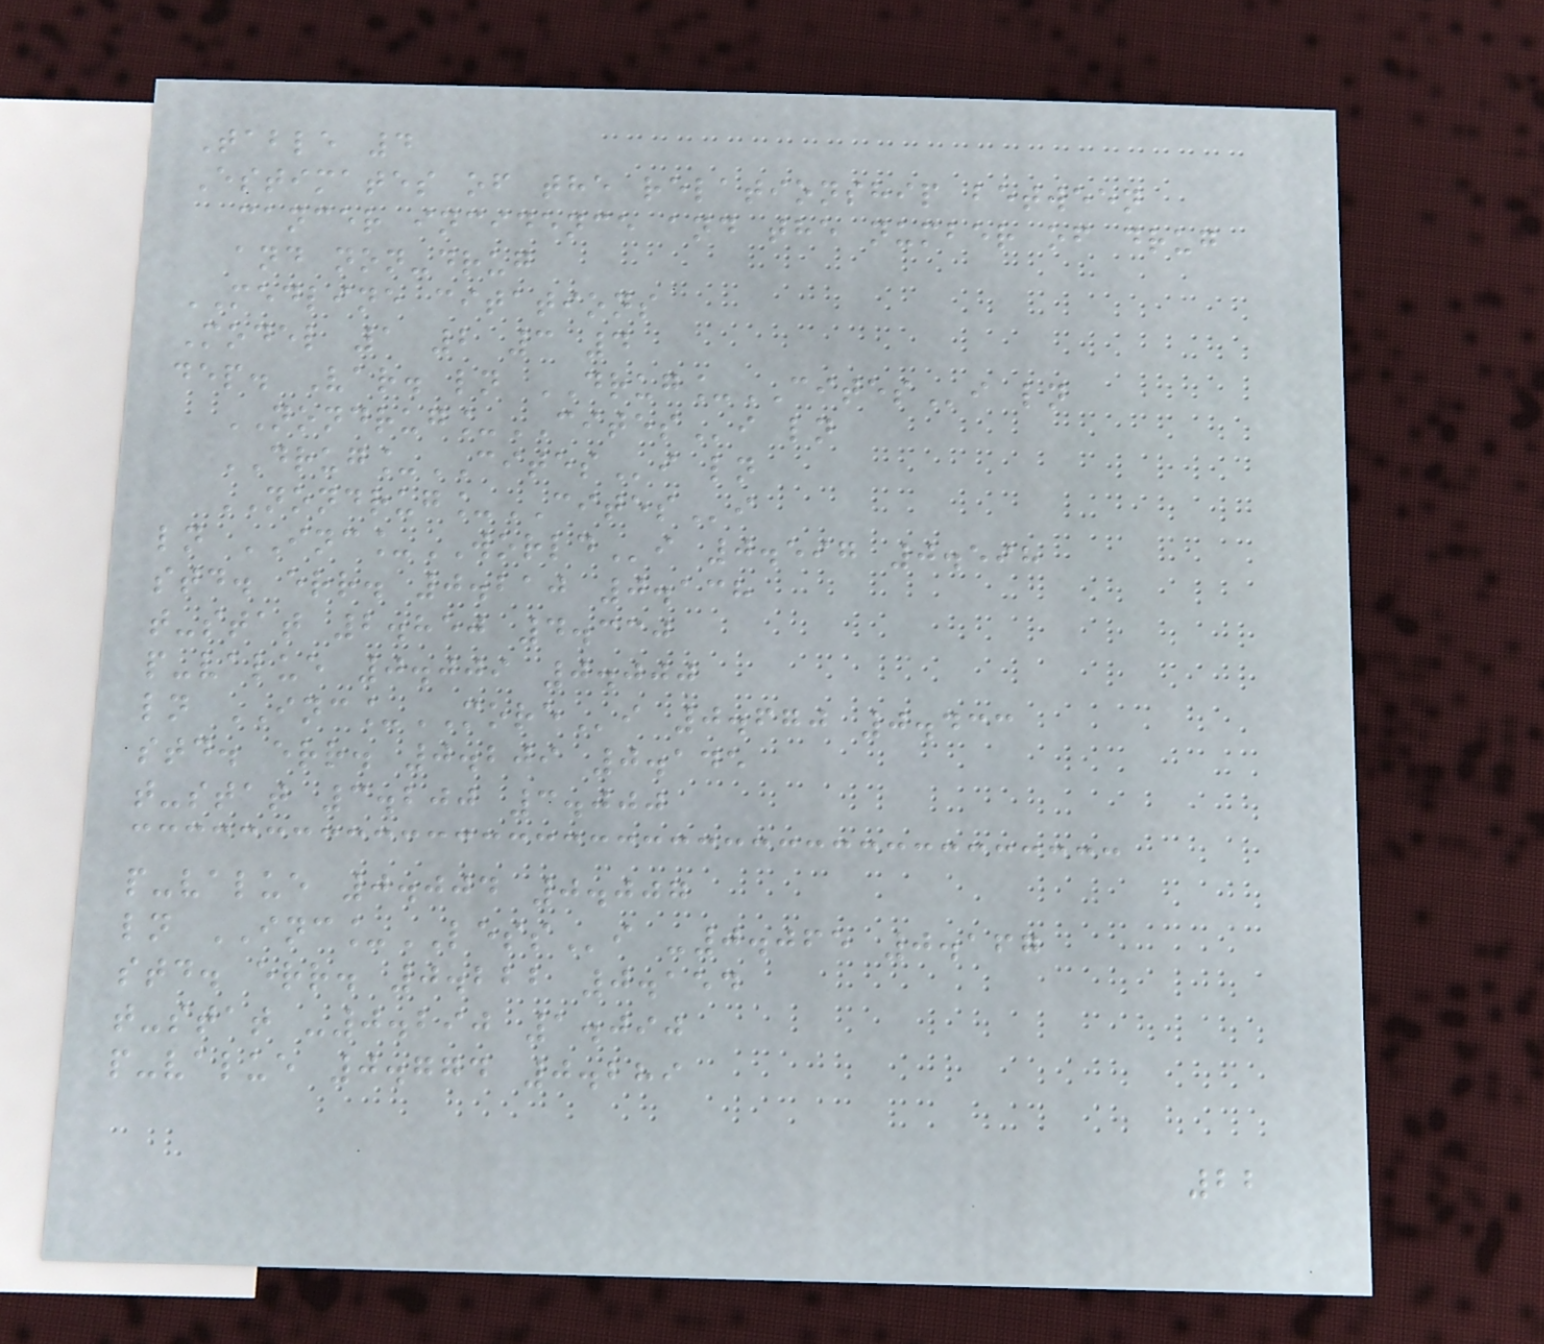Table 4
Estimates of the relationship between
cancer incidence and the number of drug
and non-drug
MEDLINE citations
Model 1 2 3 4
dep. Var. ln DRUG_CITESi ln
NONDRUG_CITESi ln
DRUG_CITESi ln
NONDRUG_CITESi
ln INC_WORLDi 0.597 0.598
std. err. 0.210 0.138
t-stat 2.850 4.330
p-value 0.009 0.000
ln INC_MOREi 0.670 0.433
std. err. 0.209 0.145
t-stat 3.200 3.000
p-value 0.004 0.007
ln INC_LESSi -0.065 0.167
std. err. 0.222 0.154
t-stat -0.290 1.090
p-value 0.774 0.289
22
